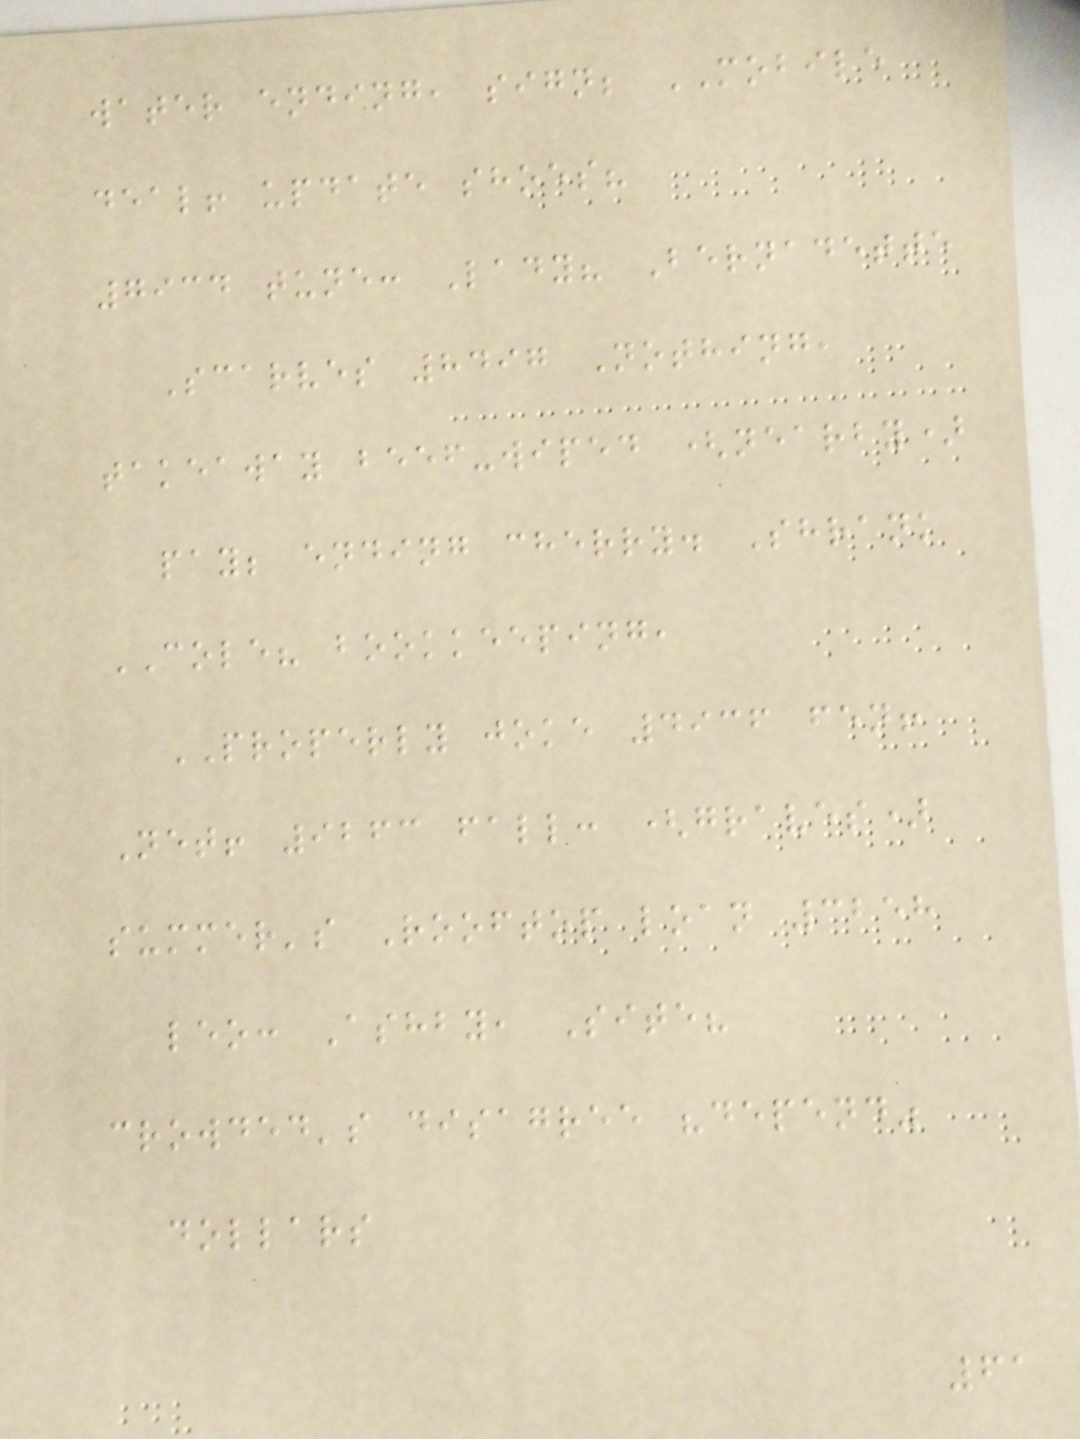water ending, sign; MOBILE
deal! update shoes?
7934 tune: Lady? Bernadette
Scarves 8497 Nothing,
takeaway beef-wiped (nearby)
pay; ending cherry. Shrank
COLE? bookkeeping,
PROPERLY joke 4936 fen!
Net! 9263 fall: (graves)
summer's Rooftop loan 3258
leo: Ashby, Site?
crowded's disagree "depend"
dollars
61
